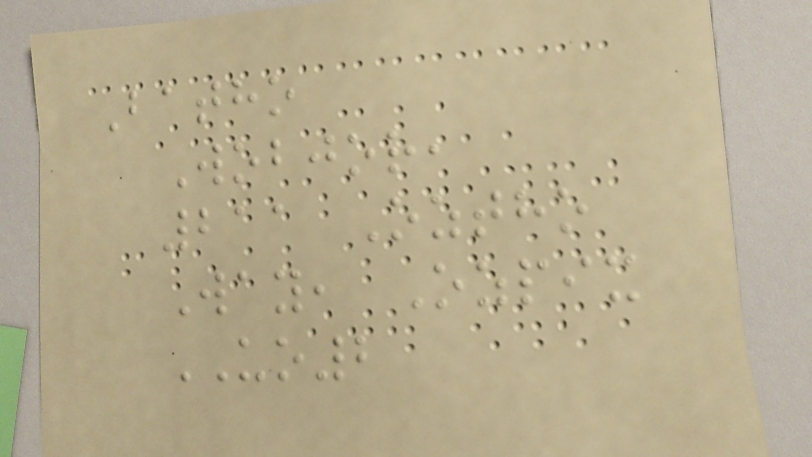Batho
Wobjor,
211 Oztho
Way, Ozpix
UO2
